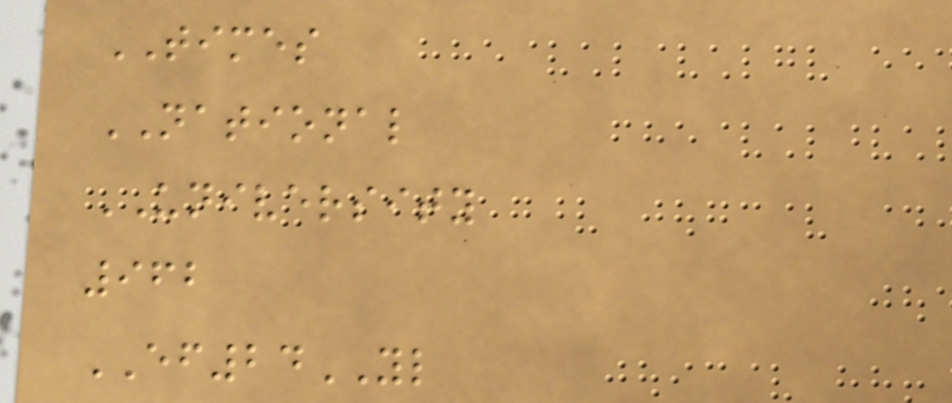TIMES
NATIONAL
UNIVERSITY
962
EF24YL
